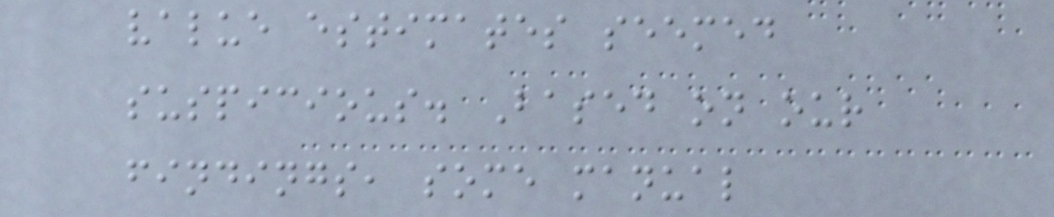value estimates seemed
suspicious. Based on our
findings, some manual
